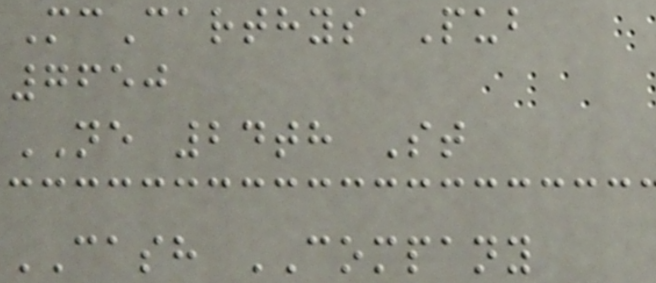McCarthys Pub
7650
NE 24th St
CASH COMPANY
